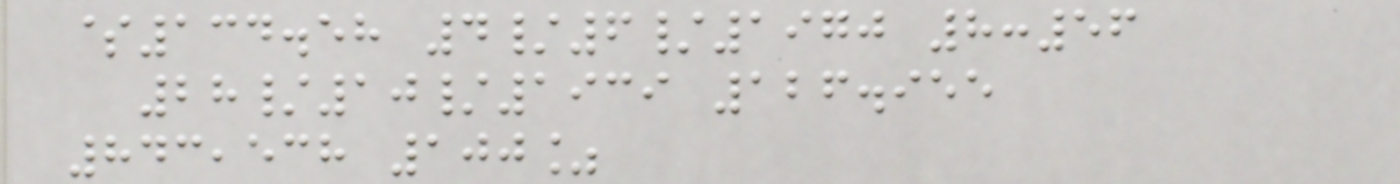$134.58 4/6/1970 8:56
28/10/1939 126.955
843,538 100%
